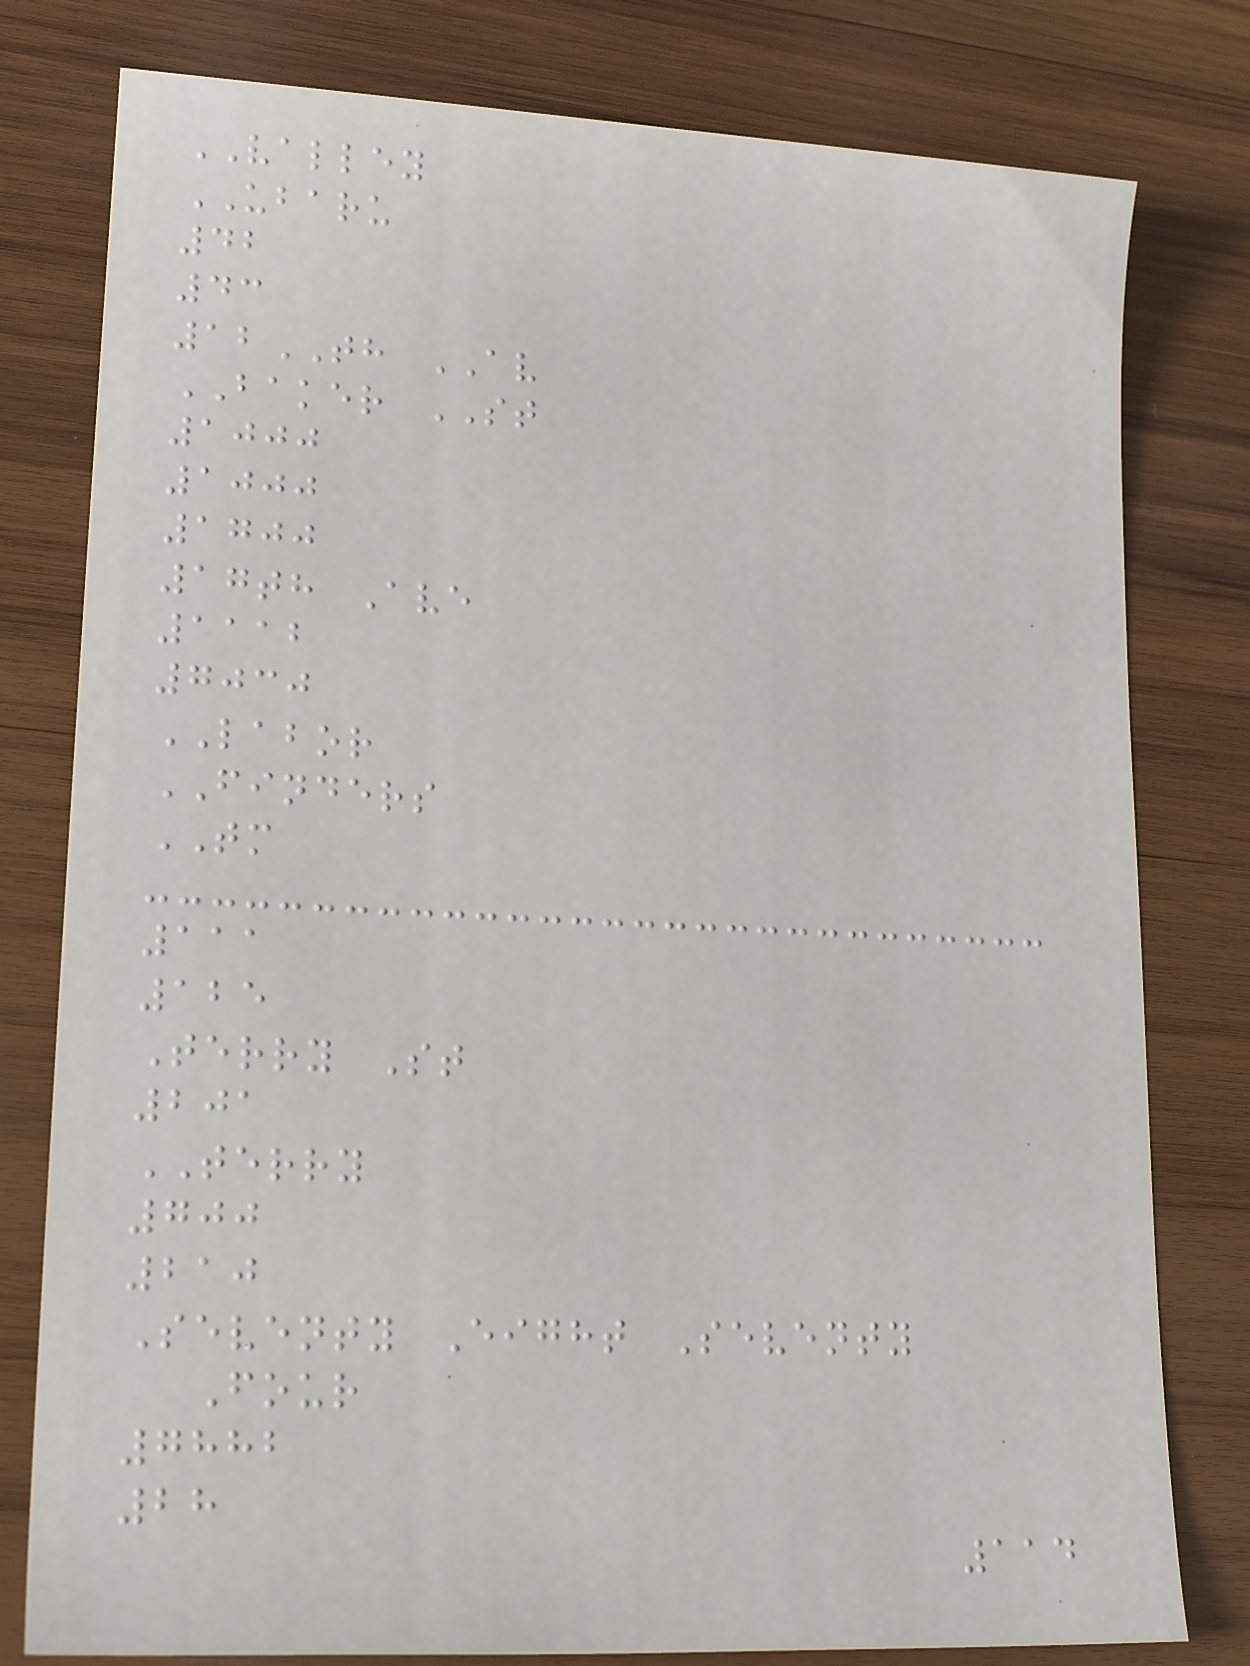VALLEY
UBARU
42
43
12TH AV
BAKER ST
1000
1000
1700
17th Ave
1112
7030
LABOR
FINDERS
TM
111
125
Terry St
201
TERRY
700
210
Seventy Eight Seventy
Four
7882
28
114
